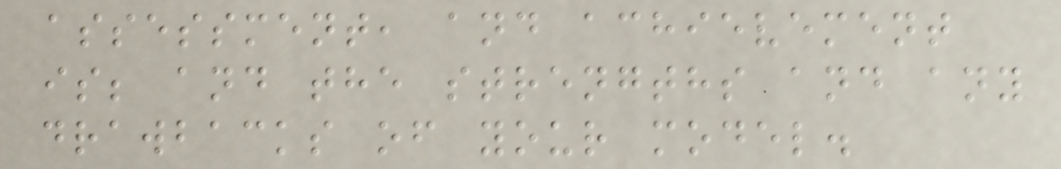assessment, and achievement
is; and the strengths and any
drawbacks of your model.
